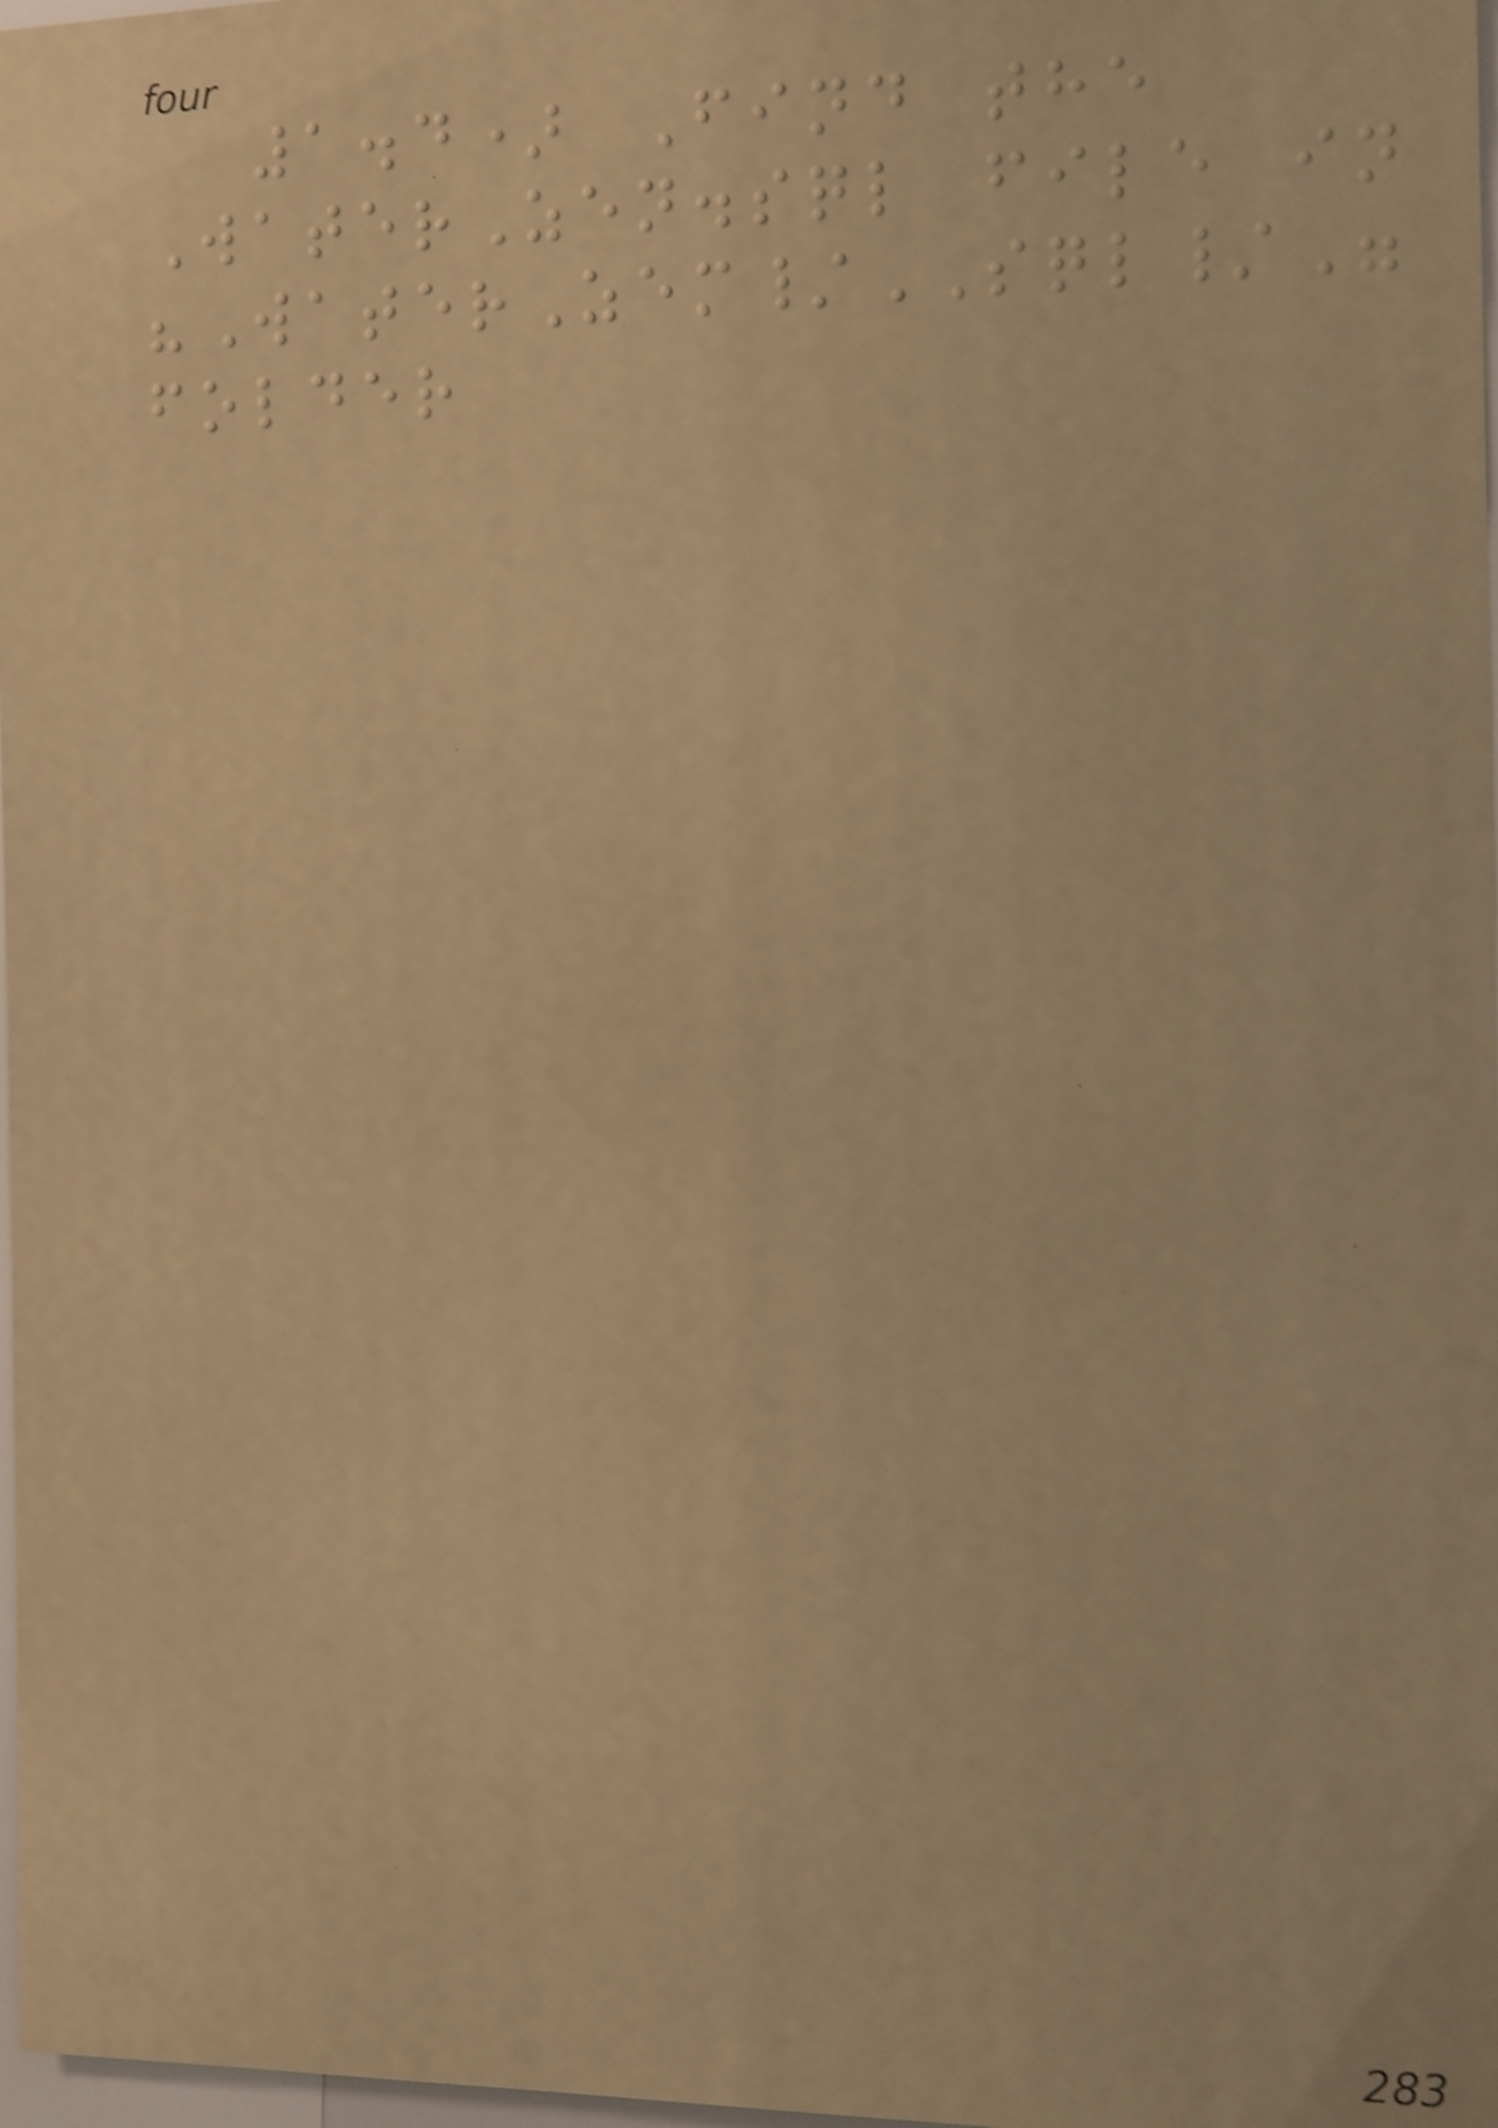1.4) Find the
WaterZen.sql file in
"WaterZem/SQL/"
folder
